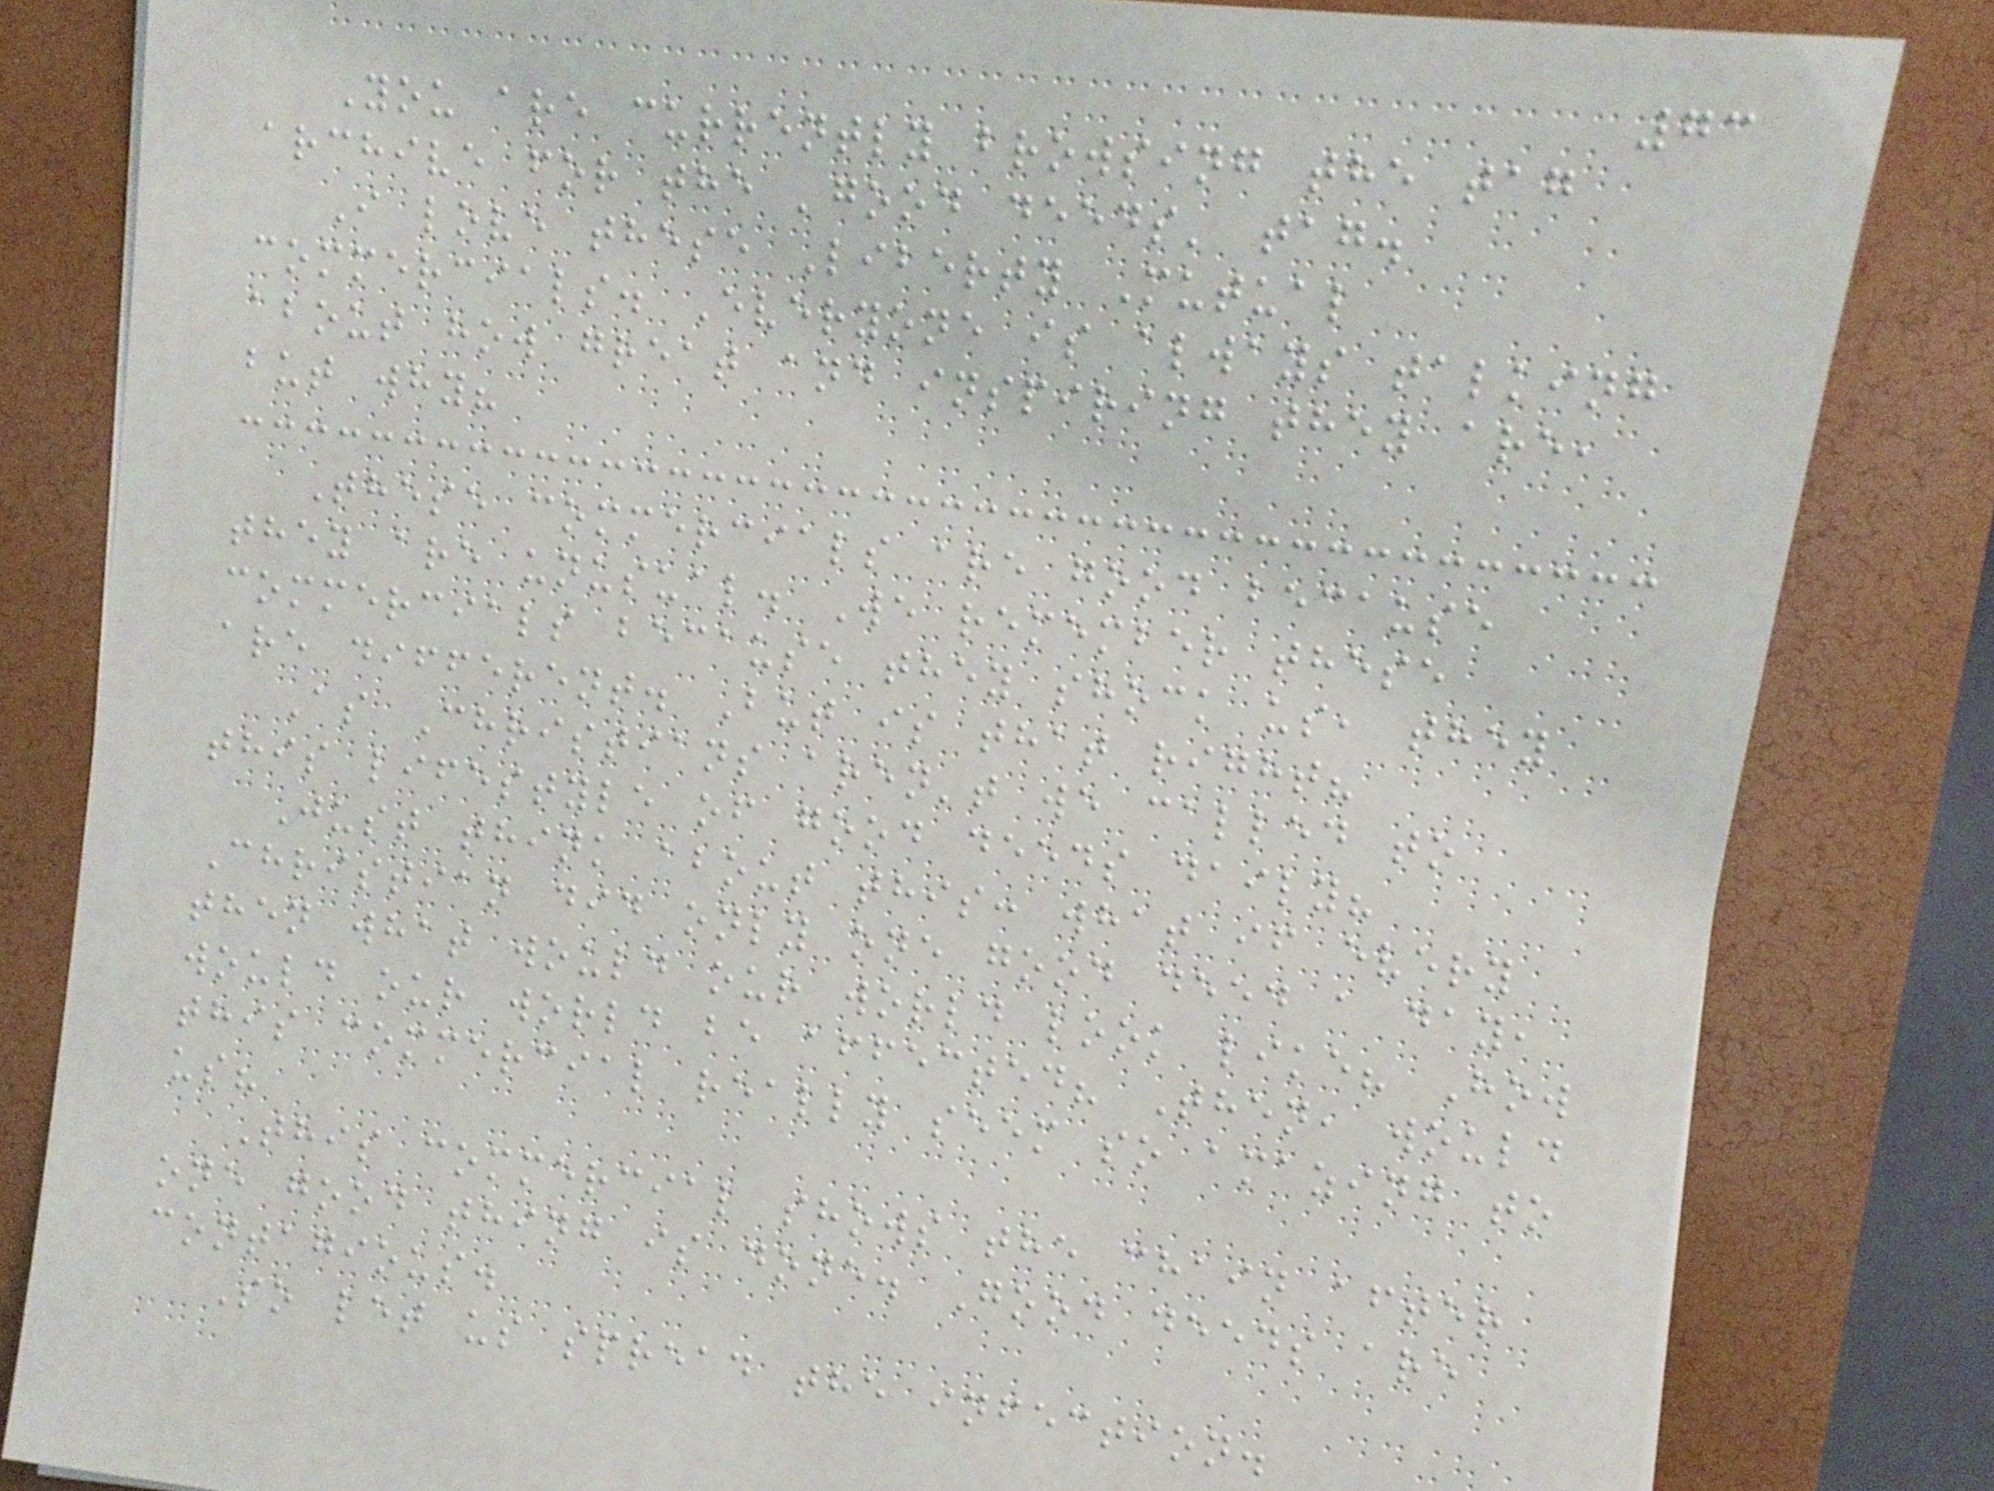73
You are currently browsing the tag
archive for the 'good deeds' tag.
I love these Liberty Mutual
commercials. Everyone is always talking
about how great and inspiring they are,
but why?
These commercials are good because
they are unusual. We remember these
commercials because they shock us, they
are different. But is that right?
As Christians aren't we called to
this lifestyle of good deeds daily?
Just think about this: what if every
Christian did only one good deed a day,
then what would our world look like? How
would our world be affected? Then, would
this commercial really seem so amazing to
us?
This commercial shows the chain after
one good thing is done. Good deeds are
contagious.
So let us spread the infection.
